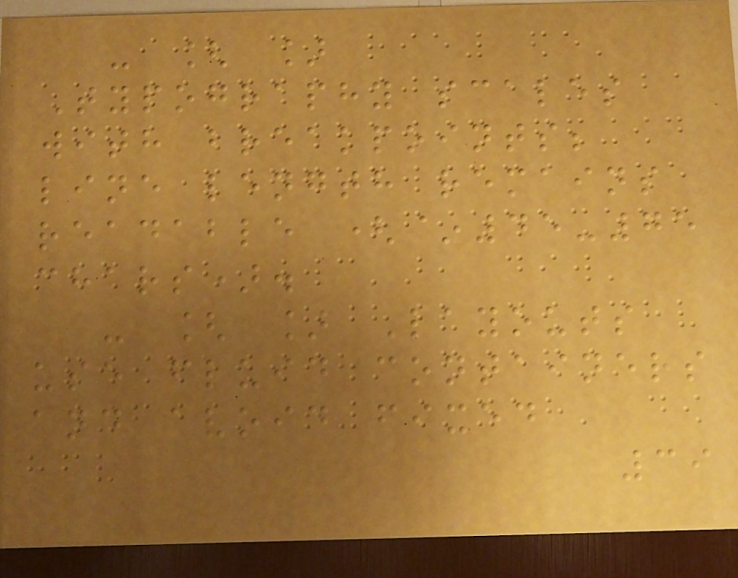- [ ]
Typography scales
with breakpoints;
line length remains
readable (~45-75
chars).
- [ ] Layouts
use fluid containers
and avoid fixed
39
